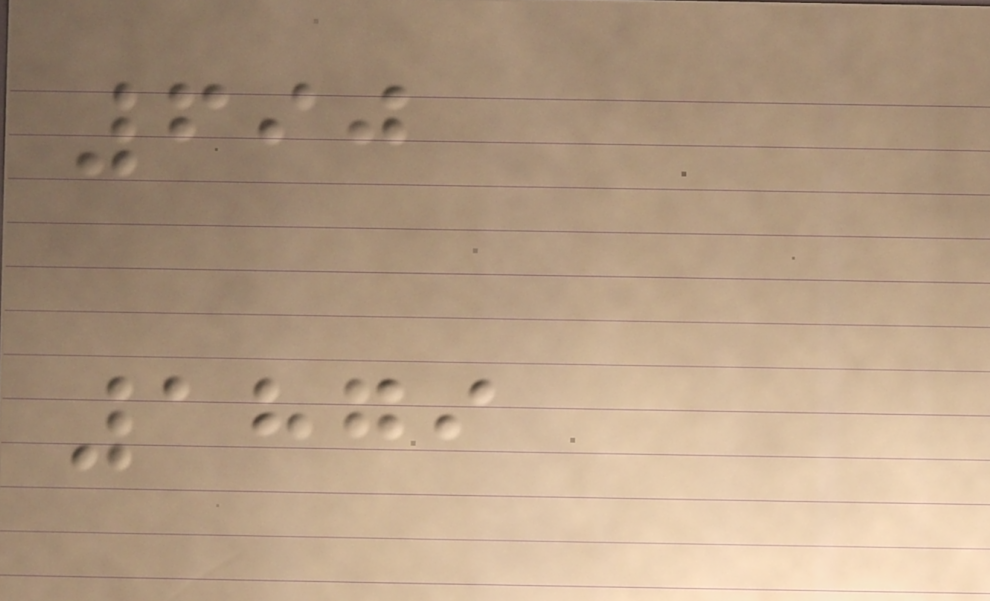690
1879
